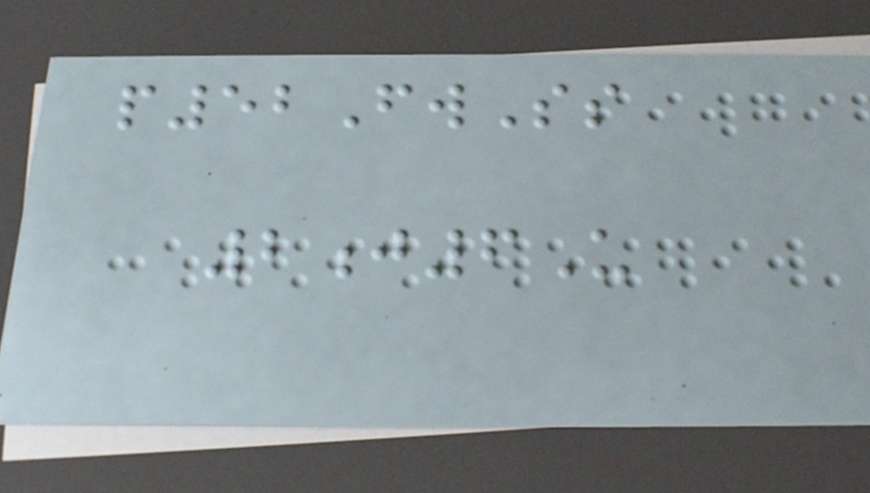p52FwSs
2j6U
